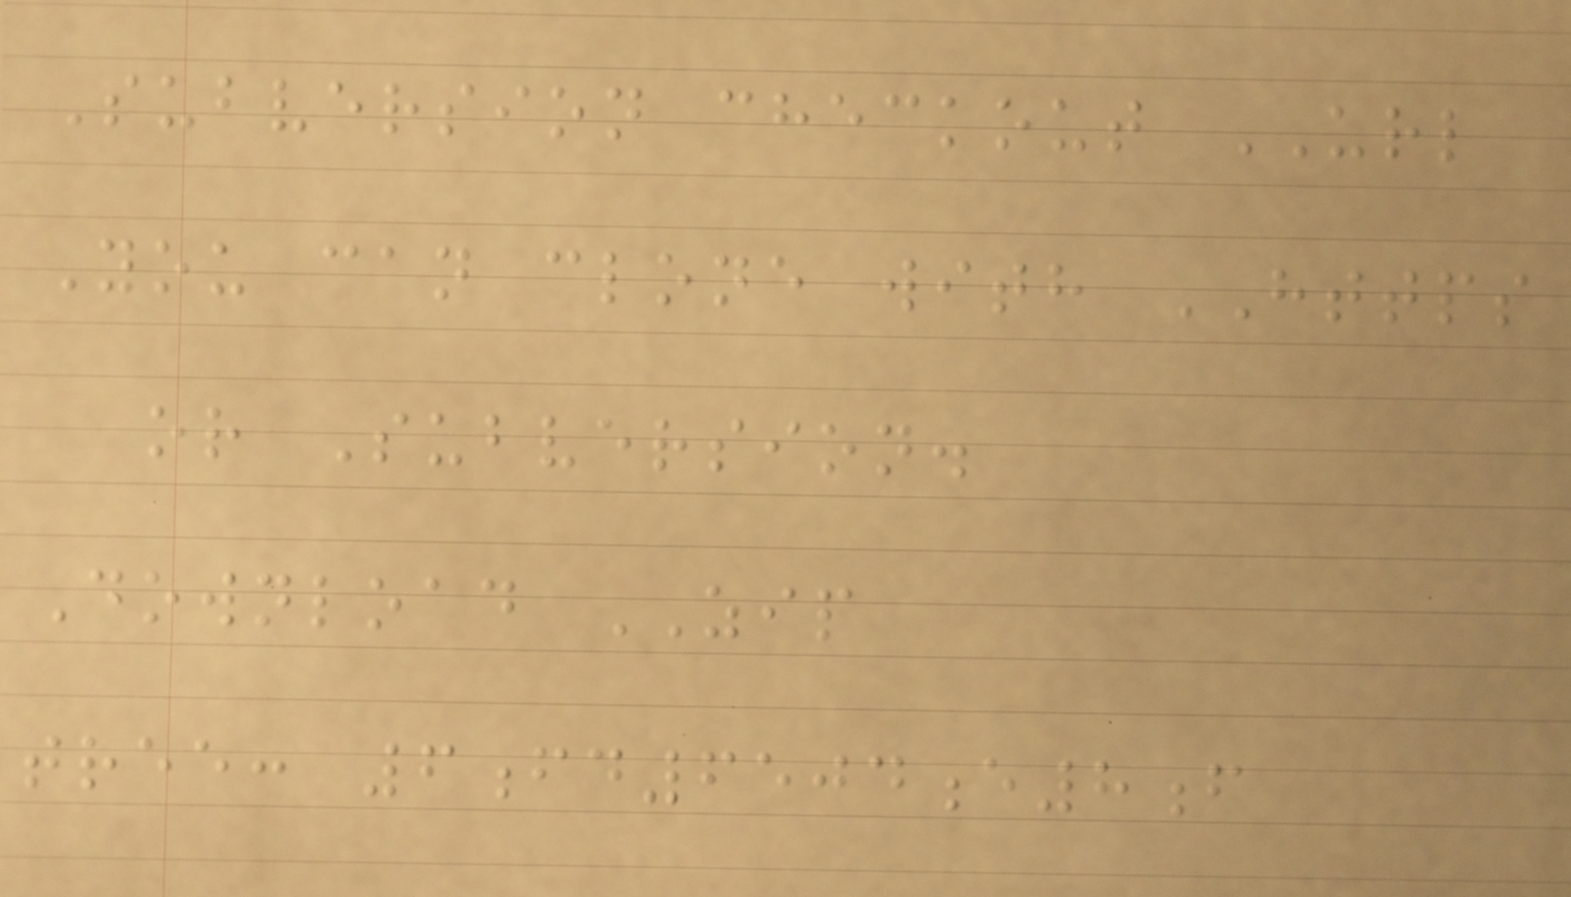Subversion checkout URL
You can clone with HTTPS
or Subversion.
Download ZIP
tree: 6fd6504e8f
